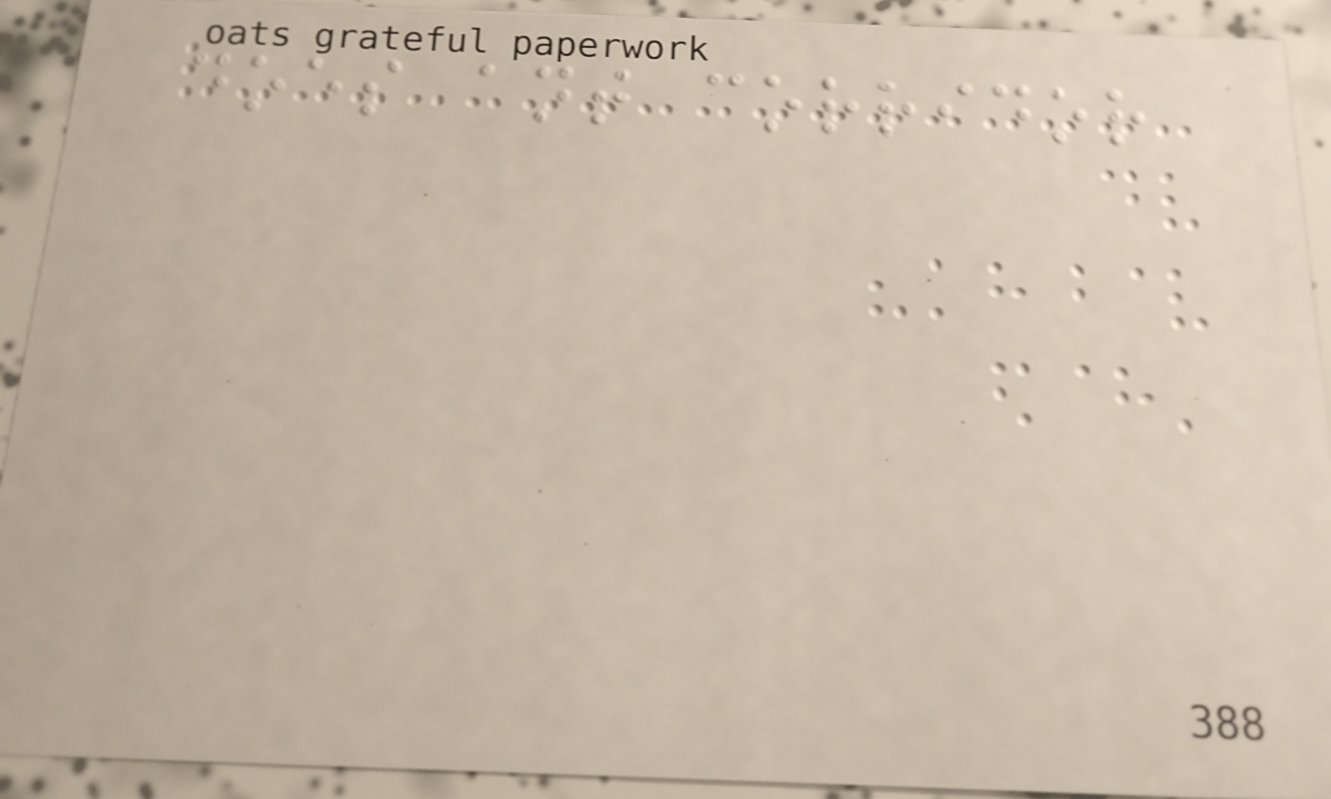does ant corridor
